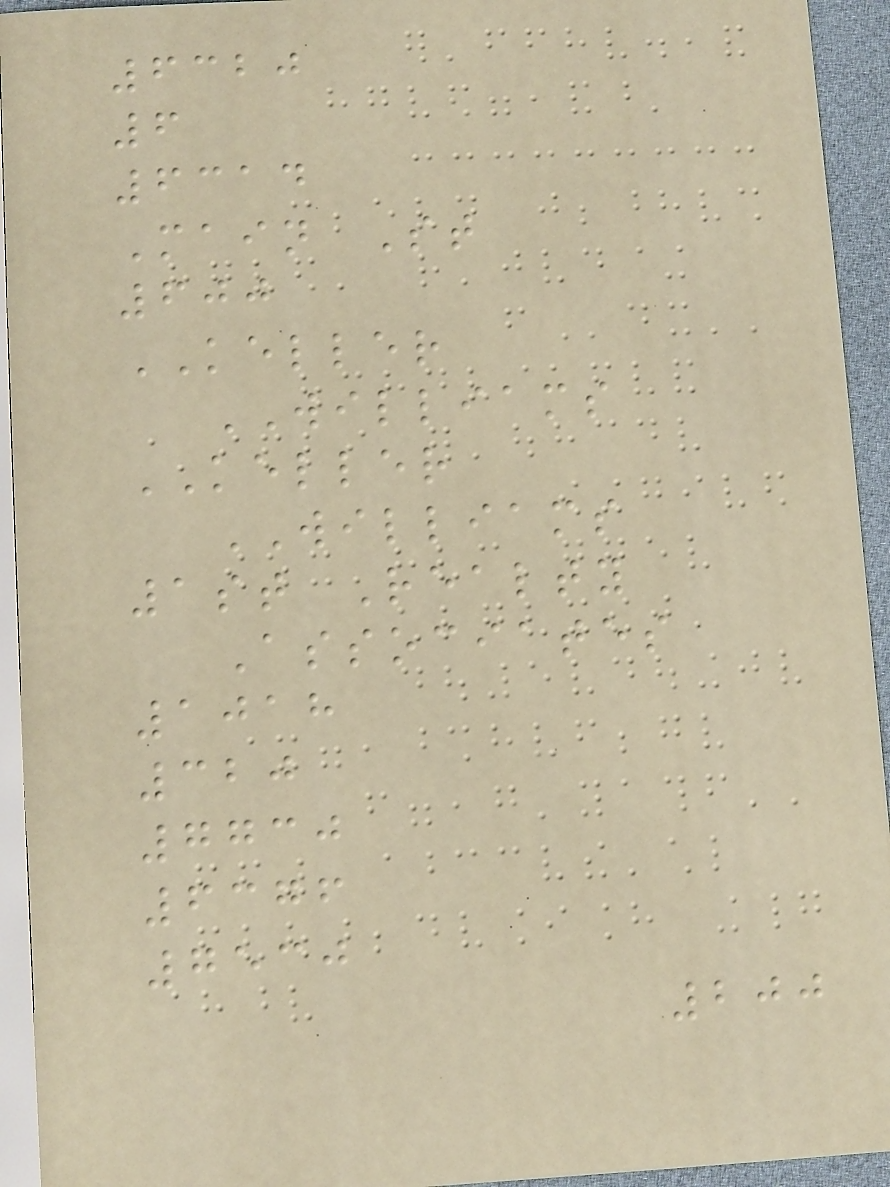6320
6
6314
Main St
600
KELLER
WILLIAMS
KELLER
WILLIAMS
1st Realty
Associates
1018
320
7730
6376
7530
200
